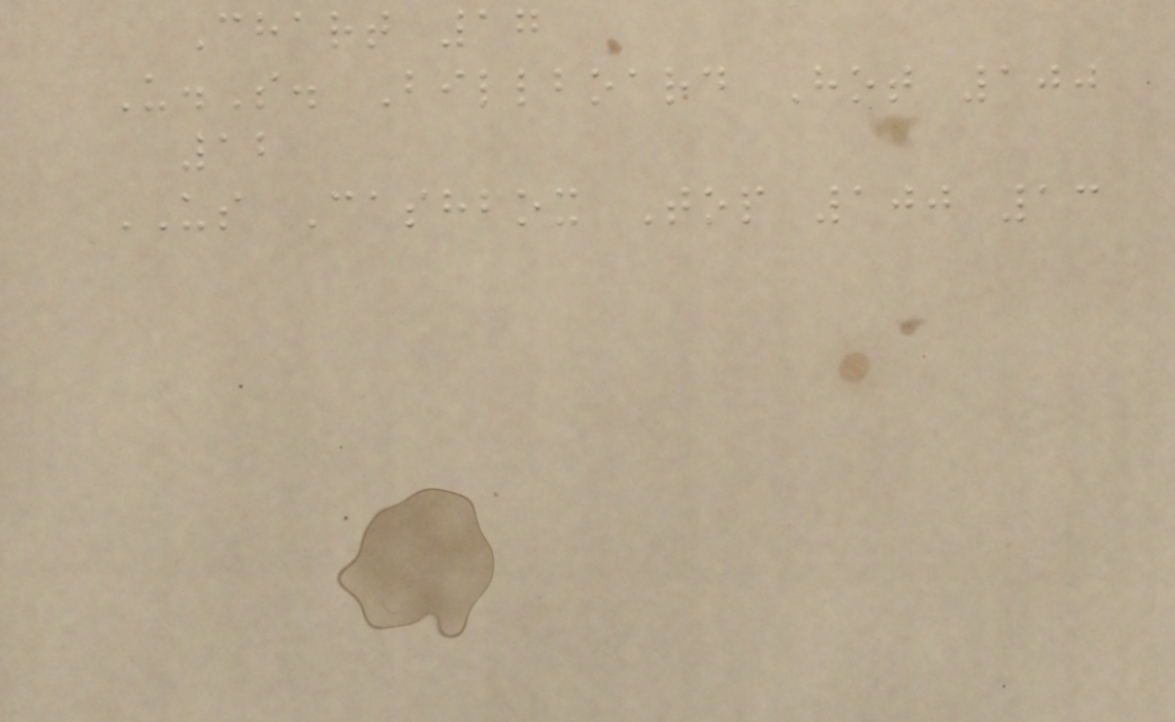Chart 17
U.S. Billboard Hot 100
12
US Cashbox Top 100 13
